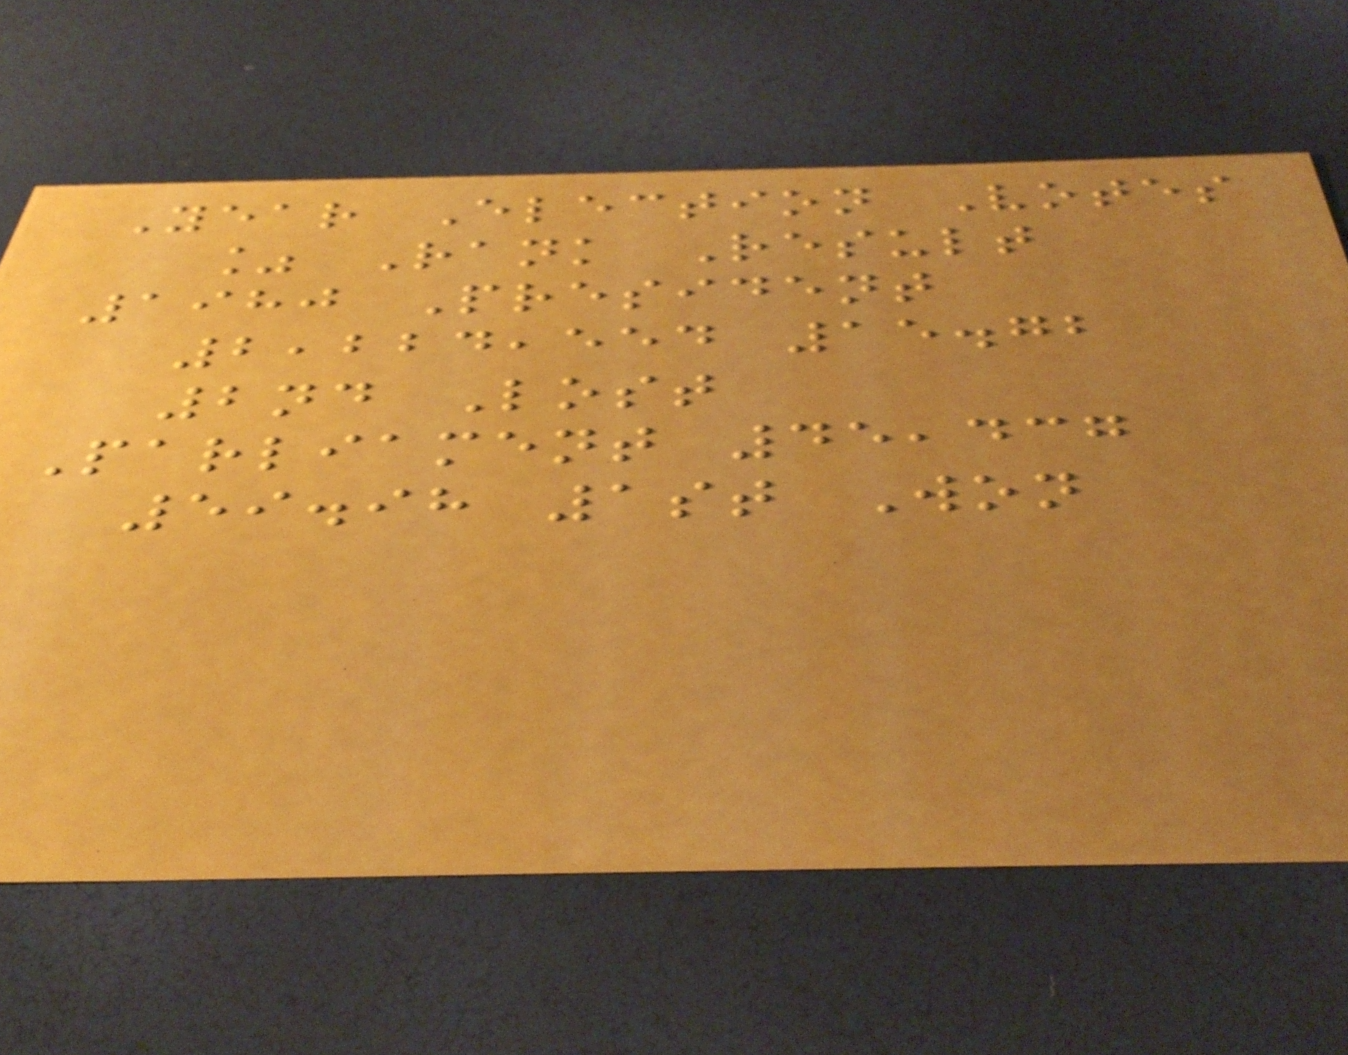Year Election Votes
% Rank Result
1980 President
2,224,554 15.72
2nd Lost
Parliament 45,437
59.98 1st Won
